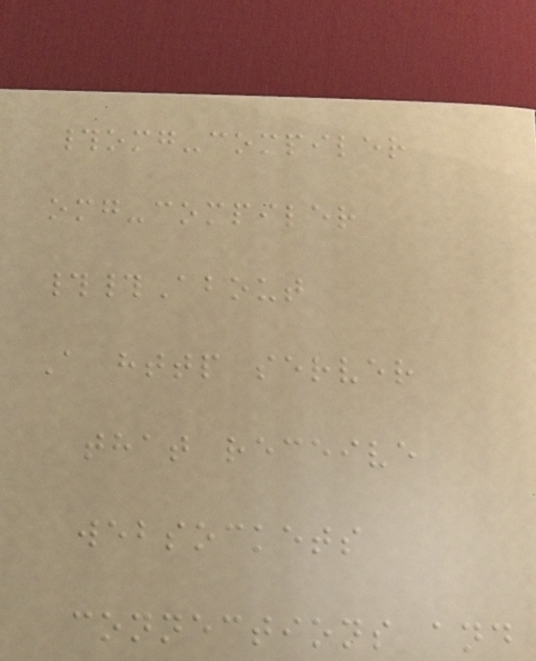#omg-compiler
omg-compiler
##About
A http server
that receive
websockets
connections and
